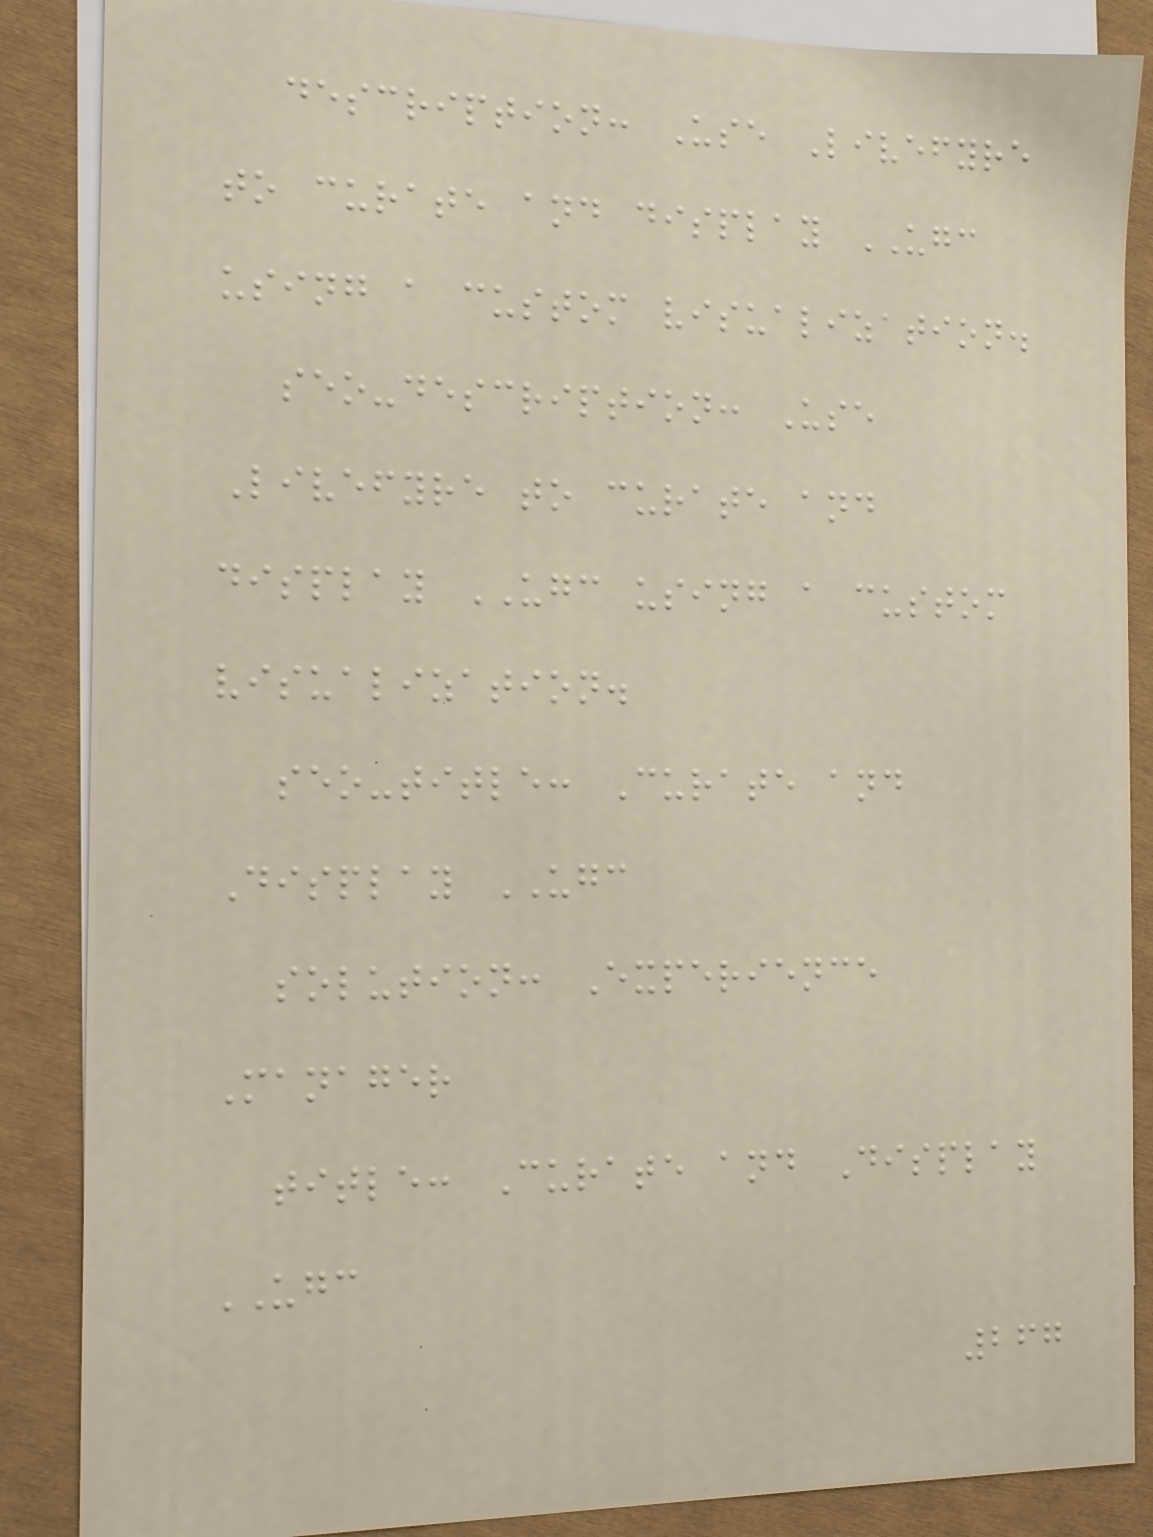description: Use Livefyre
to curate and display UGC
using a custom visualization.
seo-description: Use
Livefyre to curate and
display UGC using a custom
visualization.
seo-title: Curate and
Display UGC
solution: Experience
Manager
title: Curate and Display
UGC
267
